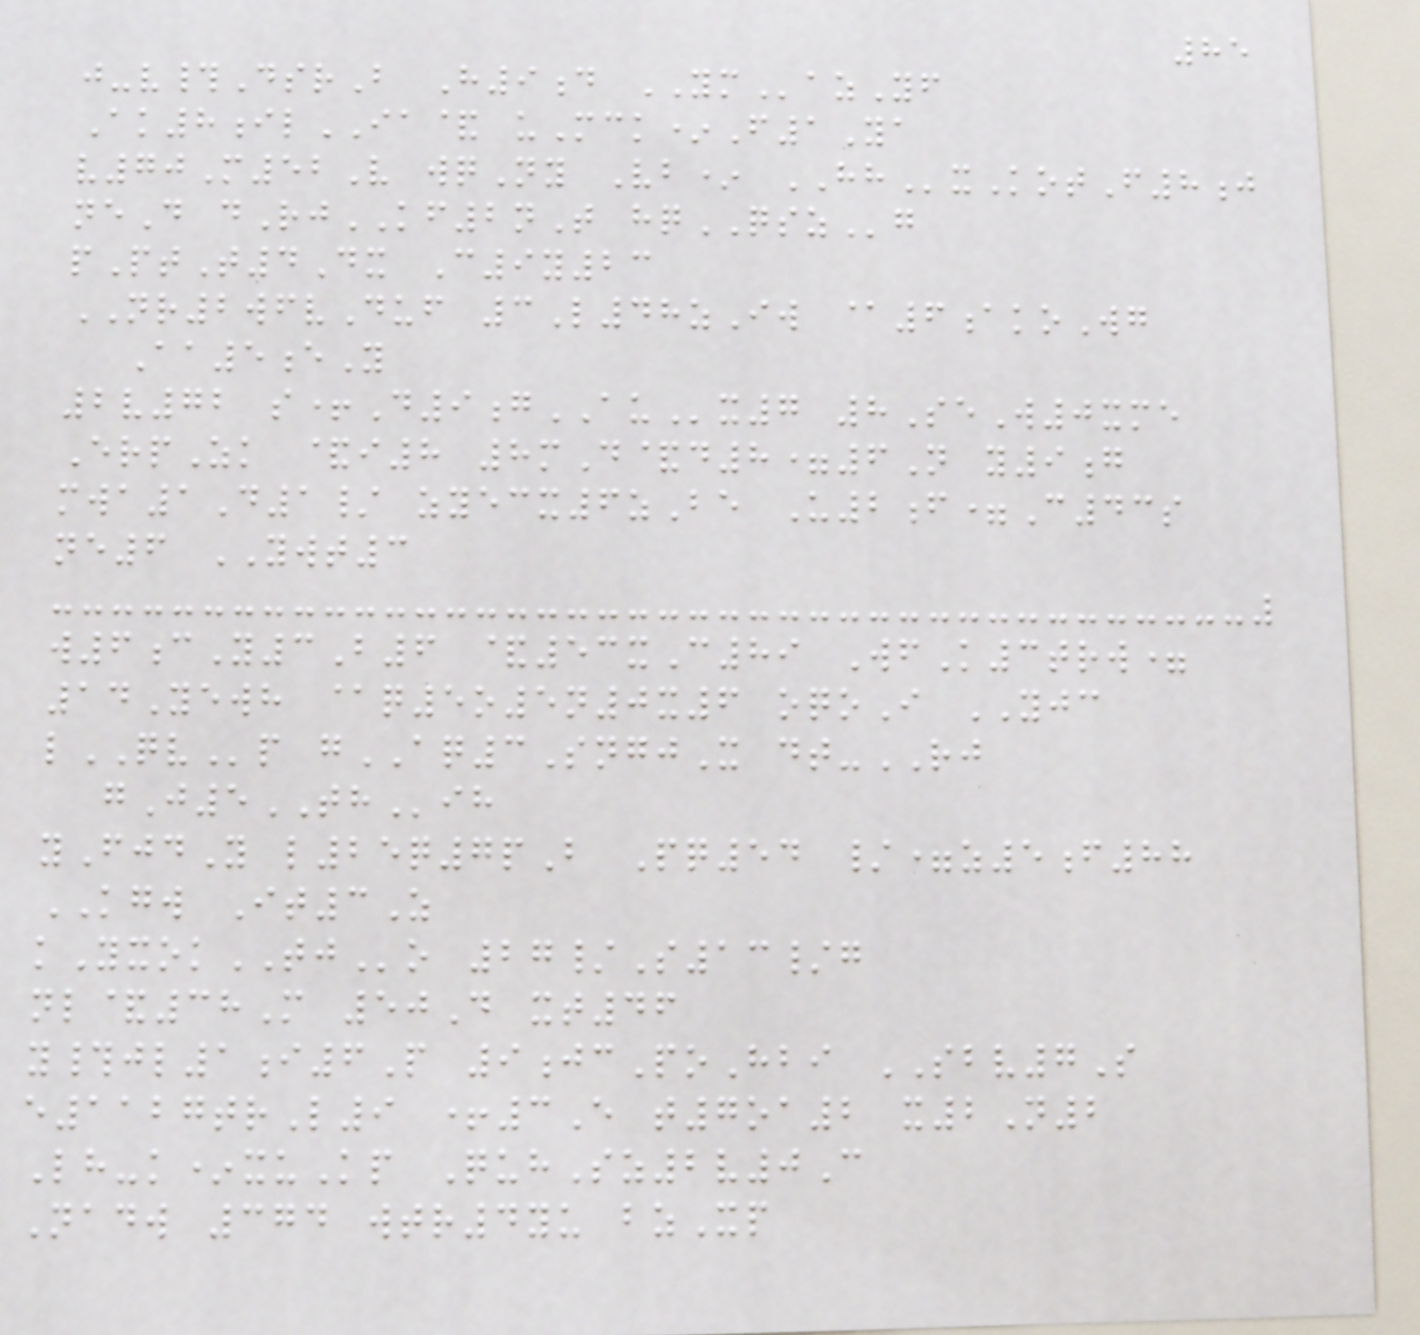85
j-v#DsrB H9d YMazYf
Ak8ilIA& uMck*F1Ya
v70M52V wqNy Vb* HHxKotF8j
neD dRjKF2nT hqQSZg
pPtT4Dx C9y23
NR2wfvDuf 3L48zIw @6akoWg
Aa5eY
2v72 s+D9gAUx7 8SeW0xme
ErpZk &i8 8mD&d8=6N y9g
mwa1D1/ zyecx6zBe U2f=C43s
ne6 YWT3
w6cY3B6 &53xC89 WfK3trw=
14Yewh @q5o5n0x6 oqoI YJC
lQVp gAQ3SngjX dt-RJ
gJ5THih
yFjdY l25q7pB Pq54 /=z5f88
KGW It3Z
kYxokTJo 27/S13/g
nl&38M 50D xt46
y#jl1i6P 9jcPoHbi SBV7S
e1127trL9 +3E t7oa2 x2N2
Lh-k*xuKp QuhSz2v0C
Nadw 374 wtr4yu bzXp
